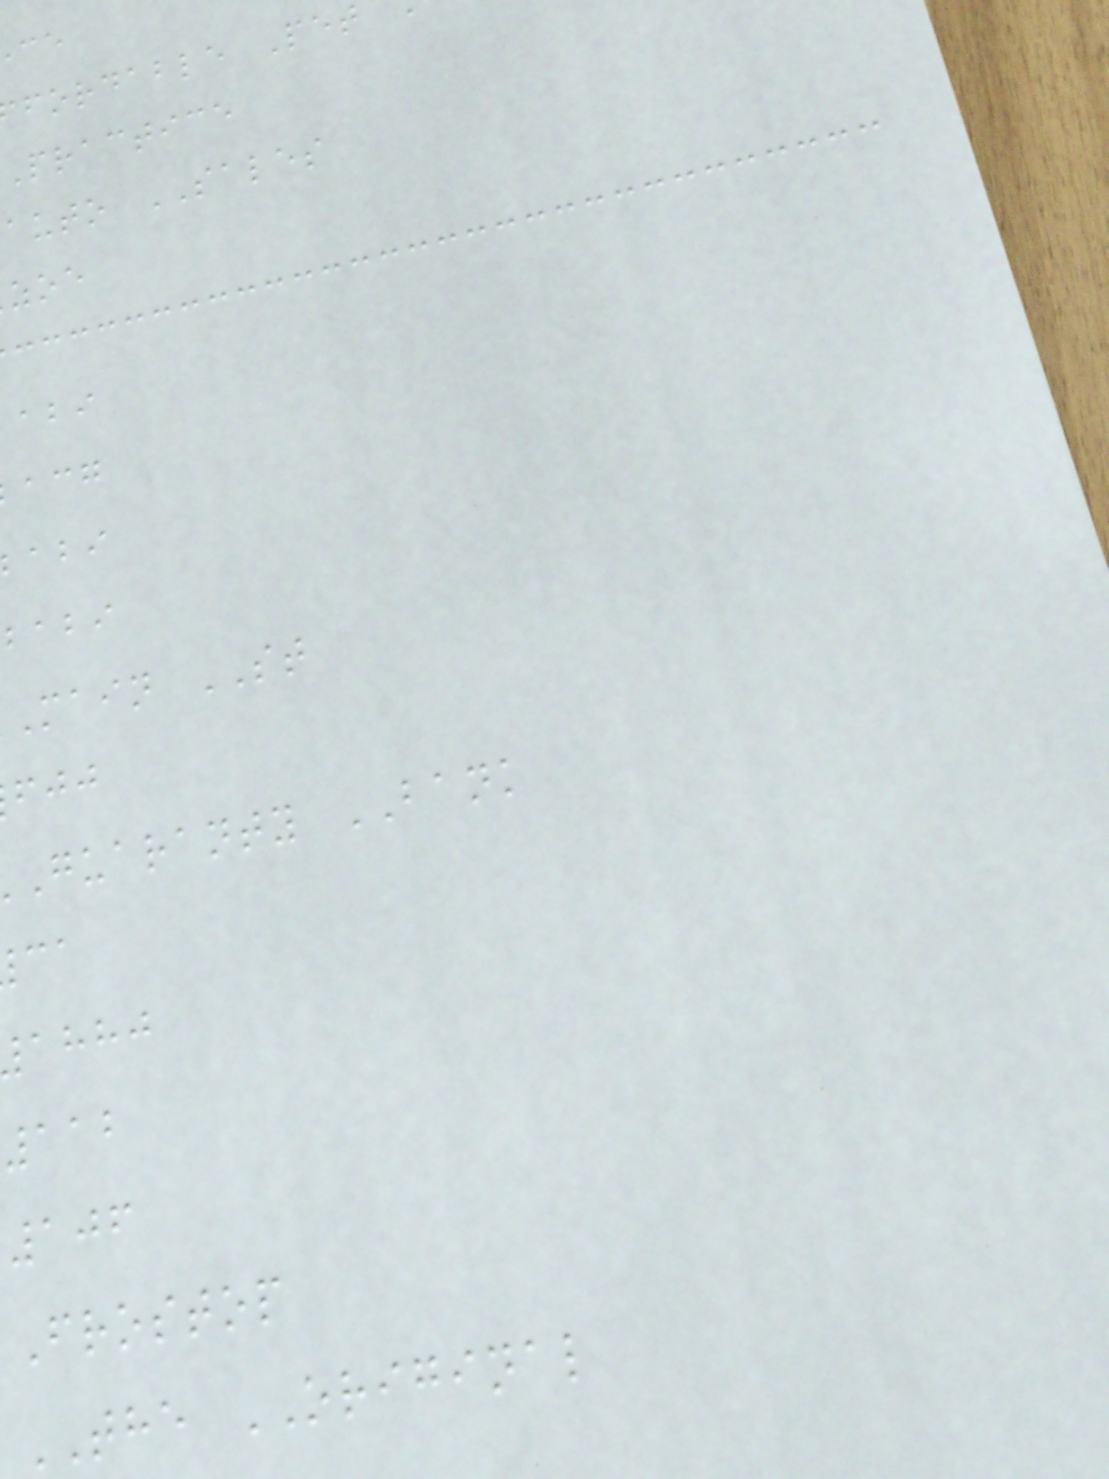fordable Pet
Practice
auto SALES
babi
main ST
guaranty BANK
ahhj
112
106
Frostop
THE ORIGINAL
